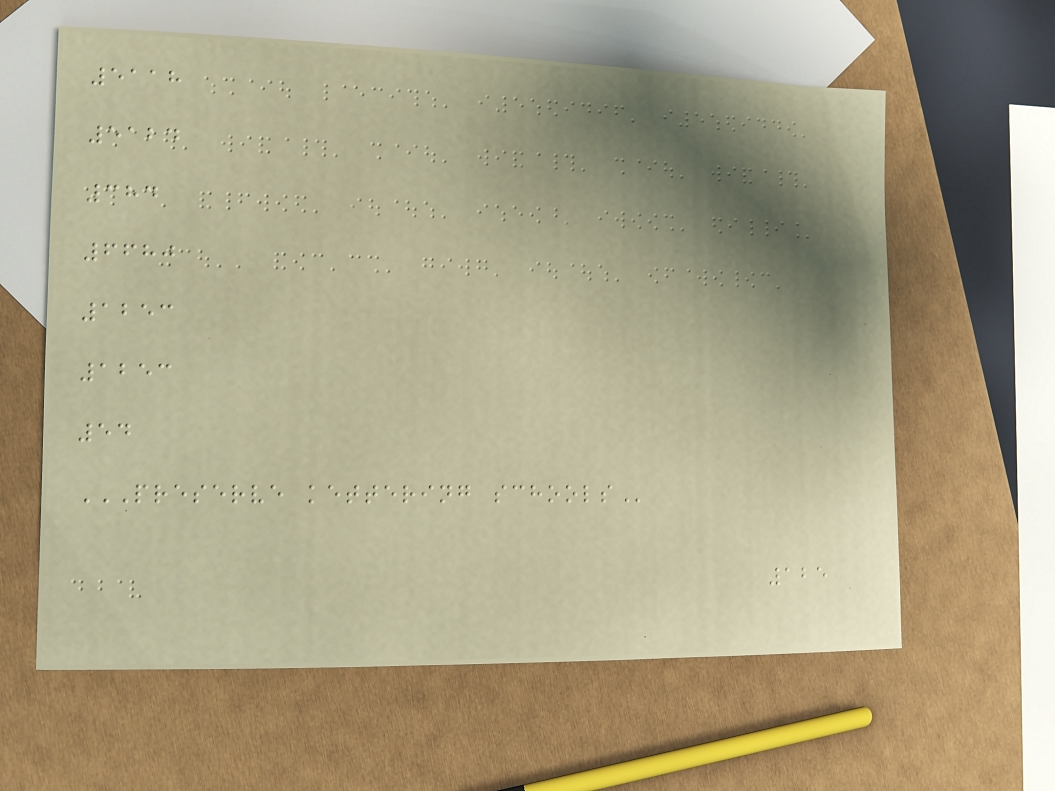5118
5124
384
6680
1253
1253
54
PRESERVE KETTERING SCHOOLS
125
